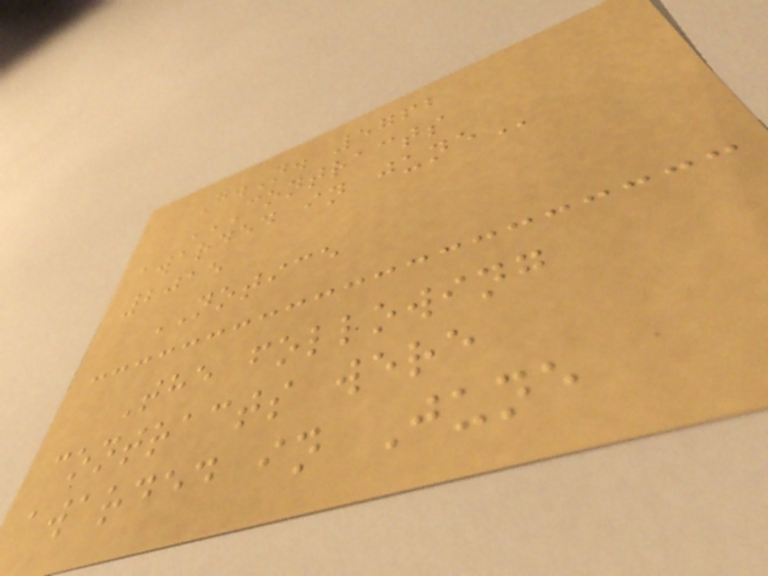G.N. 5762
CONTRACTS
AWARDED IN JUNE
2015
NOTICE
The following
contracts were
awarded in June
